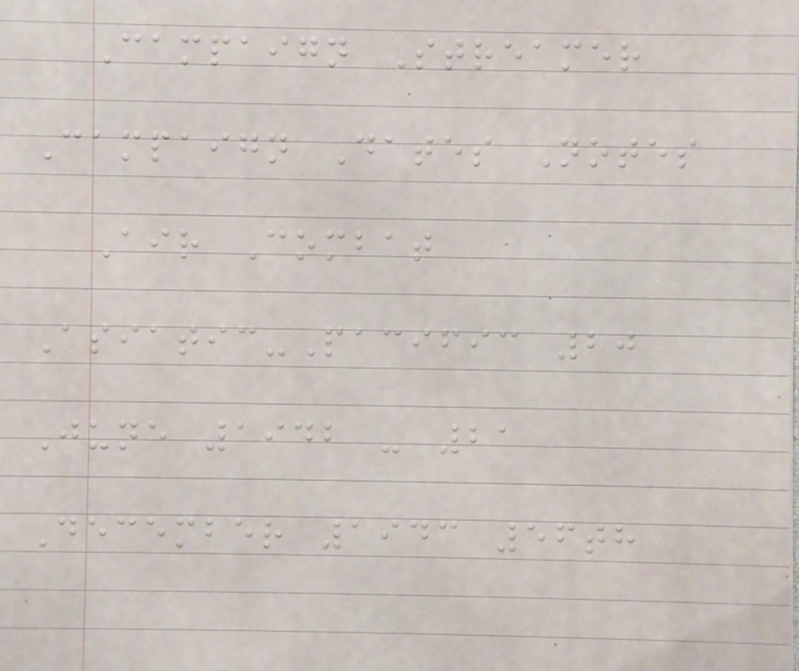Campaign Streamer
Campaign Dates Notes
Air Combat
Asiatic-Pacific 20
June 1942 - 21
December 1943 56th
